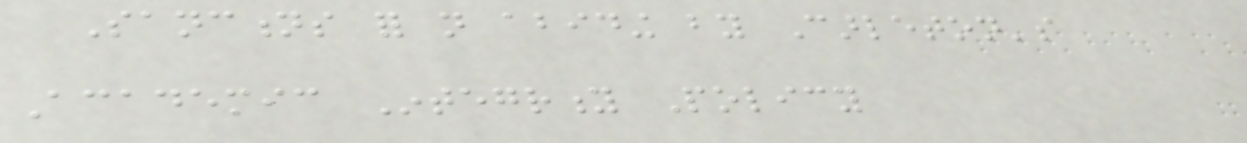Sanctions for not abiding by Carleton's
Academic Integrity Policy
